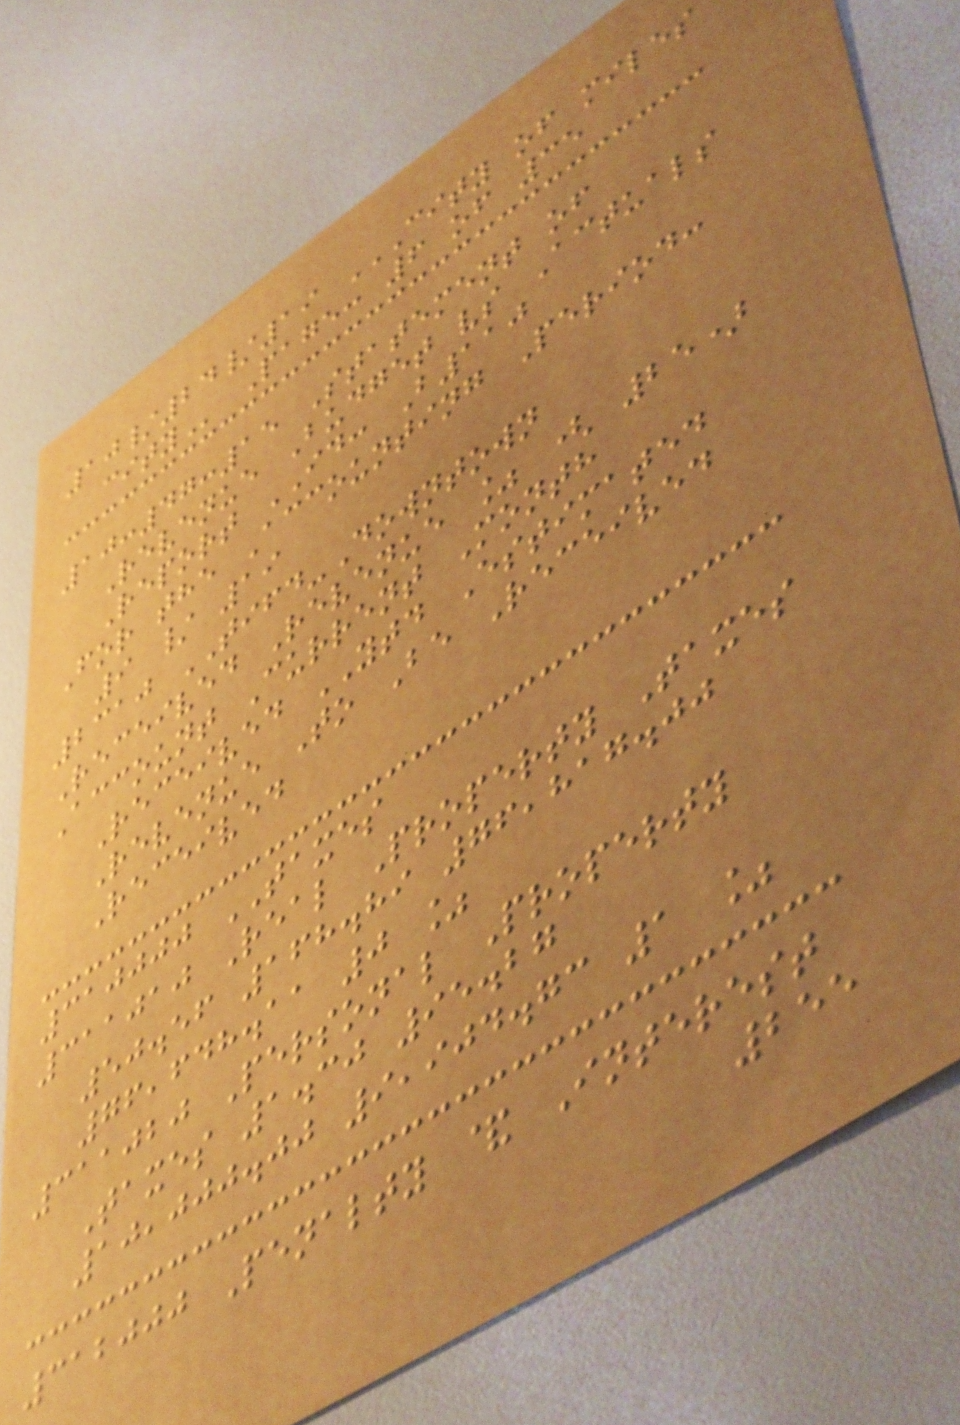10/24/19 CITY OF MILES
CITY Page: 6 of 35
10:47:15 Statement of
Revenue Budget vs Actuals
Report ID: B110
For the Accounting Period:
9 / 19
2310 TIFD-Downtown
Received Revenue % ( 25)
Account Current Month
Received YTD Estimated
Revenue To Be Received
Received
310000 TAXES
311010 Real Property Taxes
50.56 168.89 76,817.00
76,648.11 0 %
311020 Personal Property
Taxes 1.30 95.27
10,000.00 9,904.73 1 %
312000 Penalty & Interest
255
